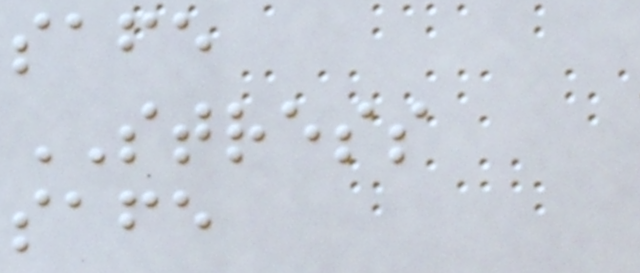safe
STRESS
safe
